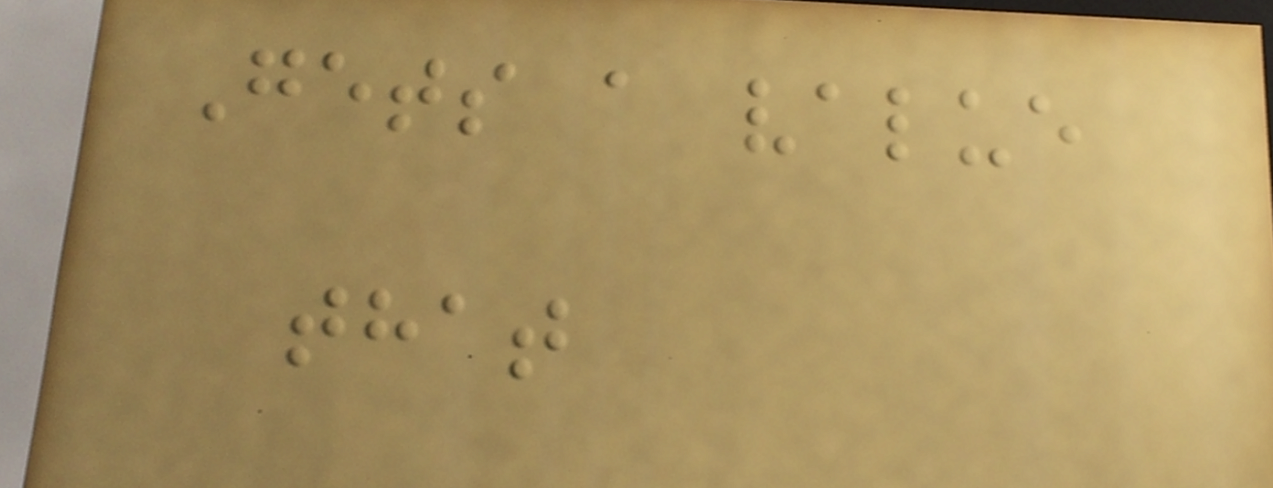Gets a value
that
